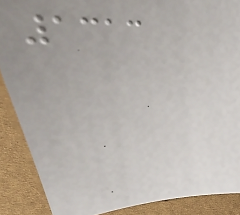1313
